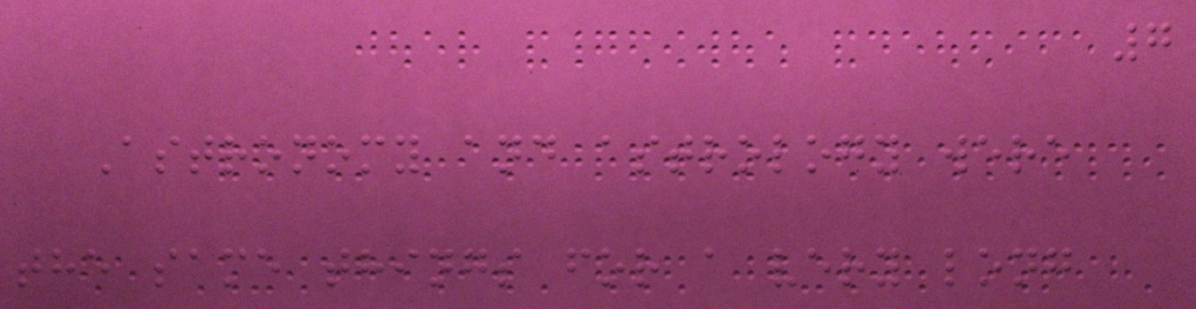7
Astronomy and astrology were
the same things for a very long
